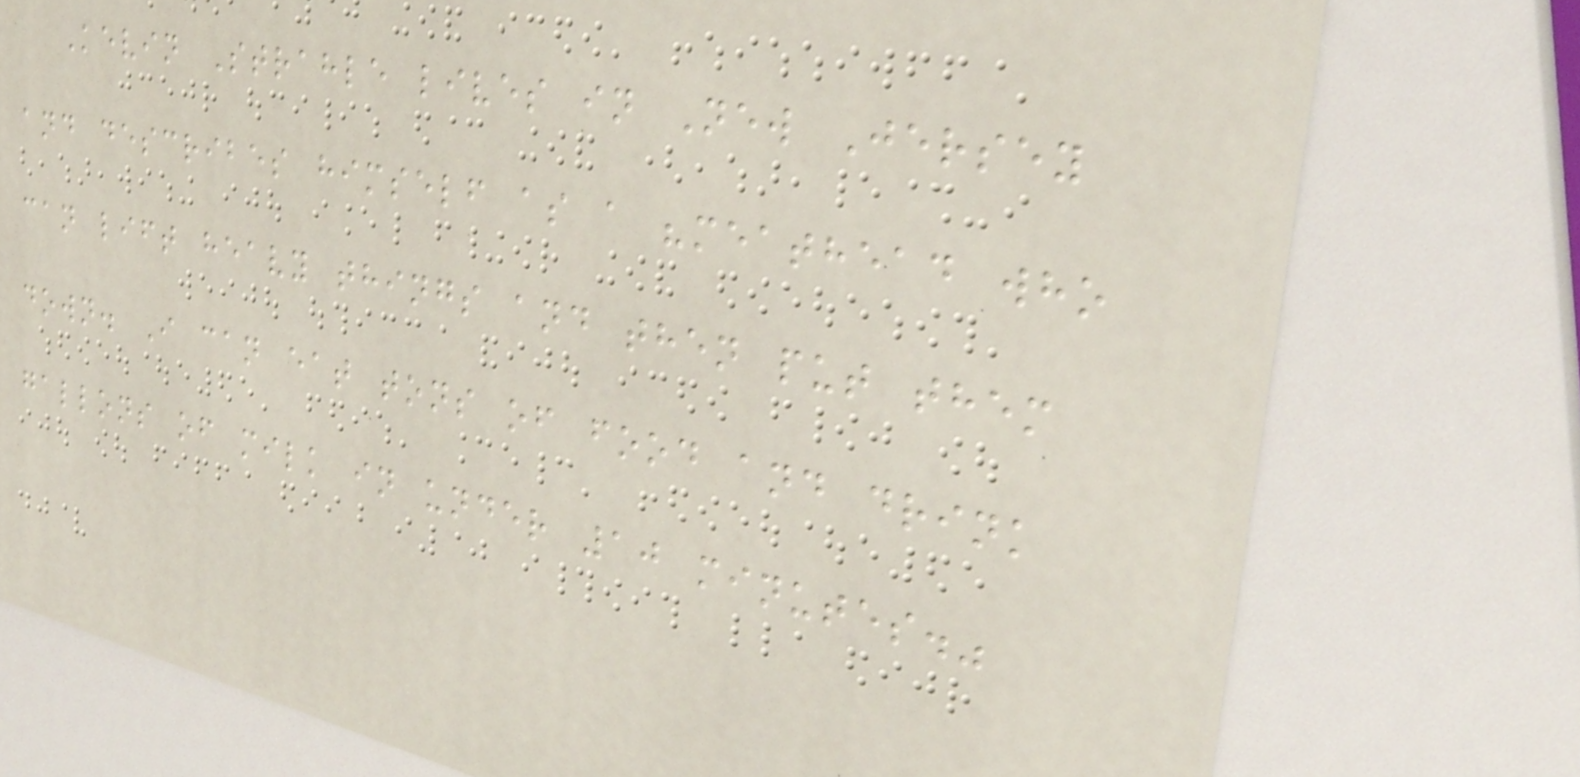Kevin Strahle lives in New Jersey
and describes himself as a "meathead who
can lift heavy things and then put them
down. I can eat tons of food and drink
gallons of milk in under 10 minutes."
